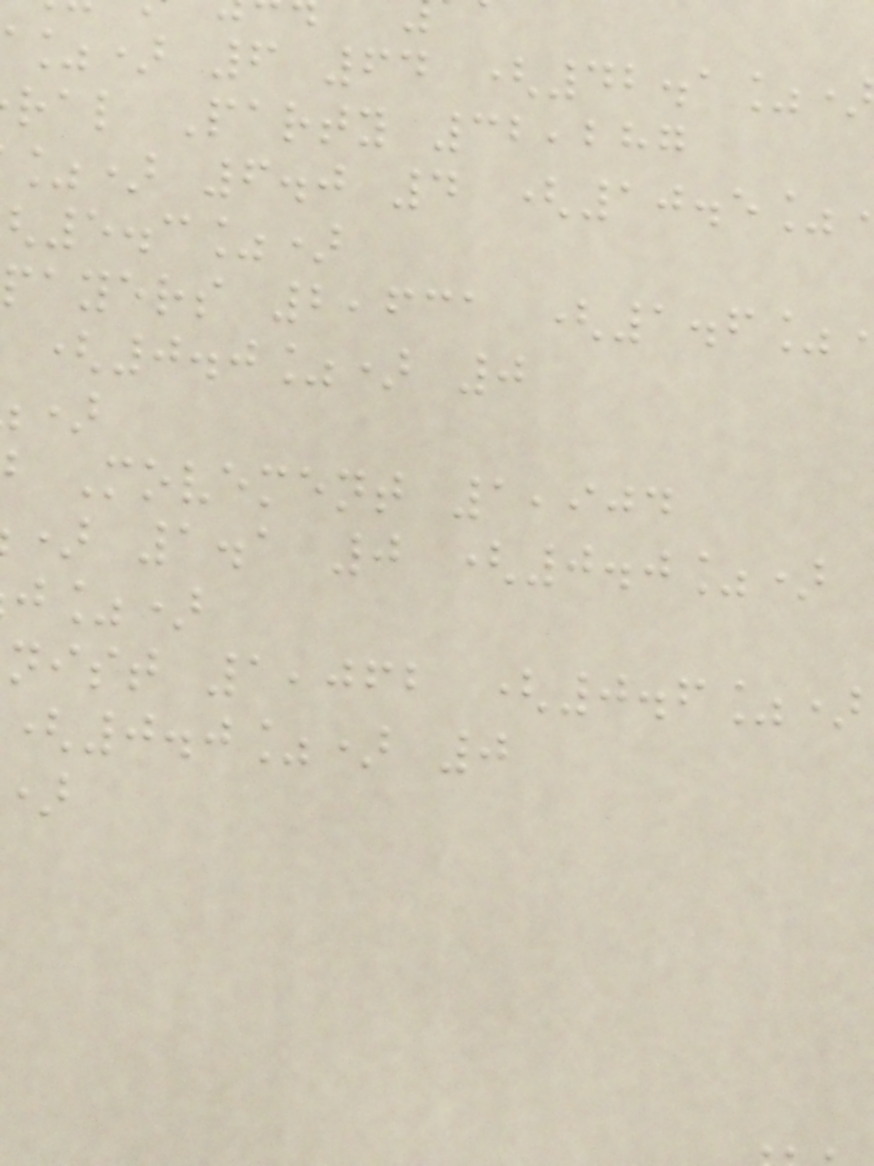%) 6 64 (42.1%)
ral Party 32,287
%) 6.0 4 (10.5%
5.3%)
payers 2,631 (1.6%
(0.0%) 0
Movement 1,904
) 1.1 0 (0.0%)
j%)
nist 1,062 (0.6%)
(0.0%) 0
